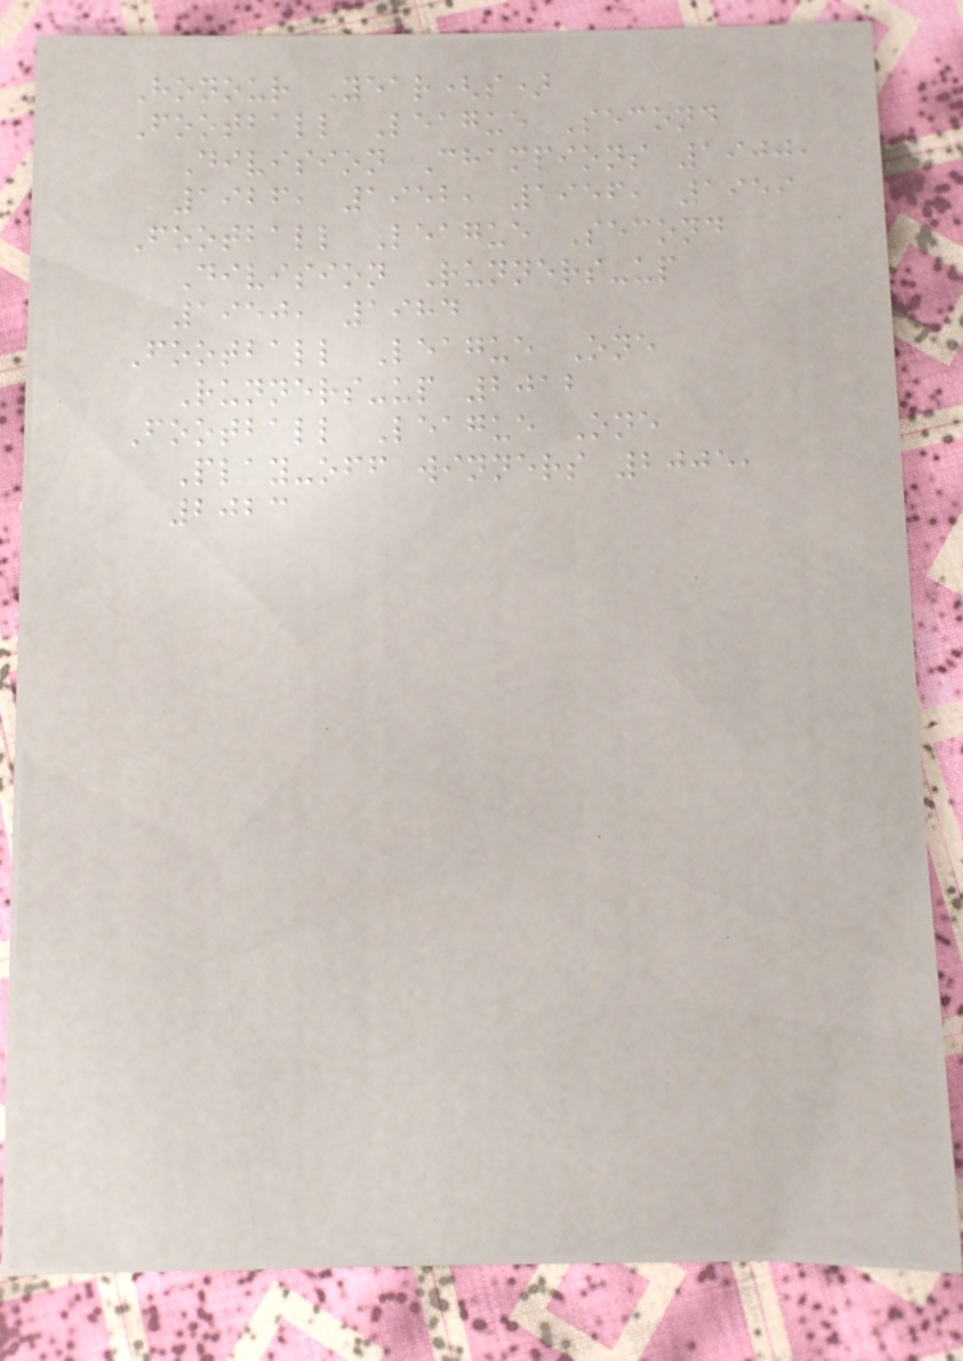Honour Year(s)
Football League Second
Division Champions 1900,
1926, 1952, 1956, 1959
Football League Second
Division Runners-up
1950, 1984
Football League One
Runners-up 2012
Football League One
Play-off winners 2005,
2023
